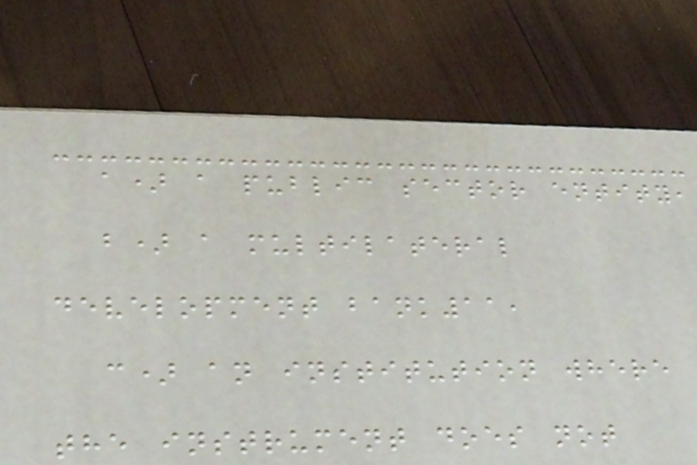a) a public sector entity,
b) a multilateral
development bank11,
c) an institution where
the instrument does not
